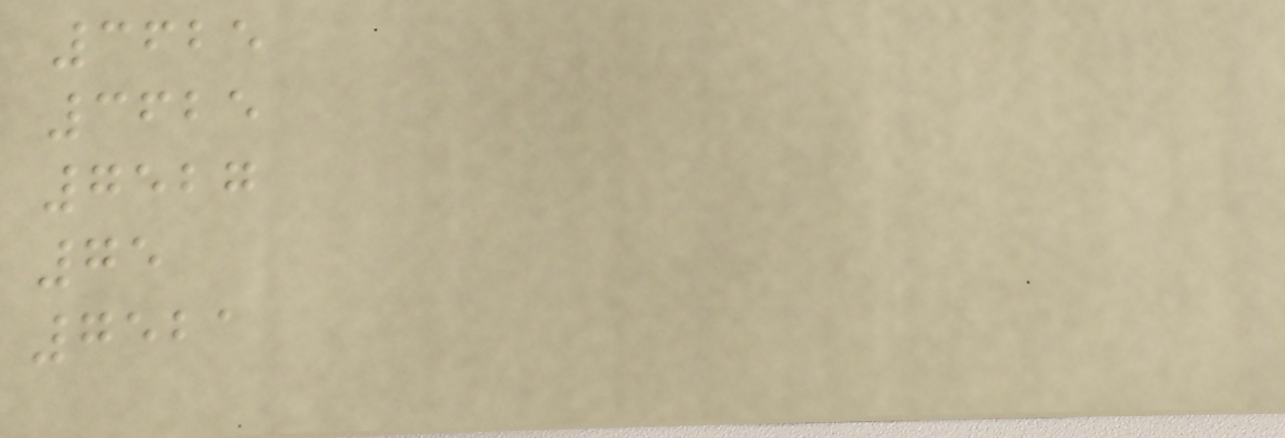3625
3625
7527
75
7521
